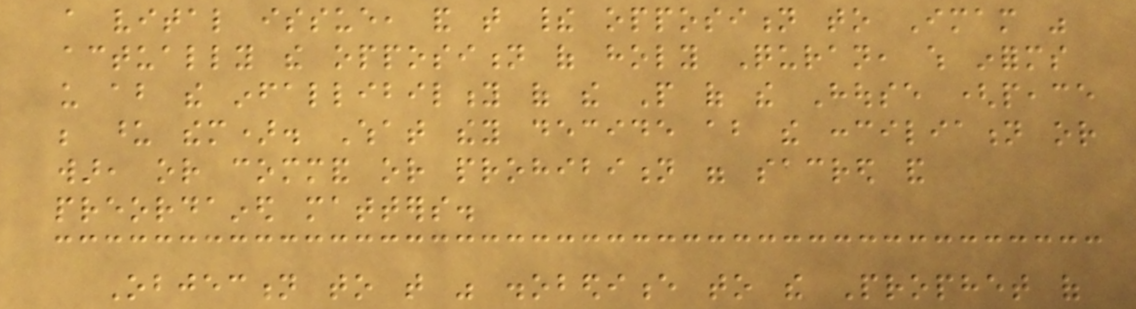a vital issue, and that their opposition to Imam was
actually the opposition of holy Quran, which informs
us about the infallibility of the People of the House (peace
be upon them). What they decide about the conciliation or
war, or command or prohibition were sacred and
preordained matters.
Objection to that was disobedience to the Prophet of
